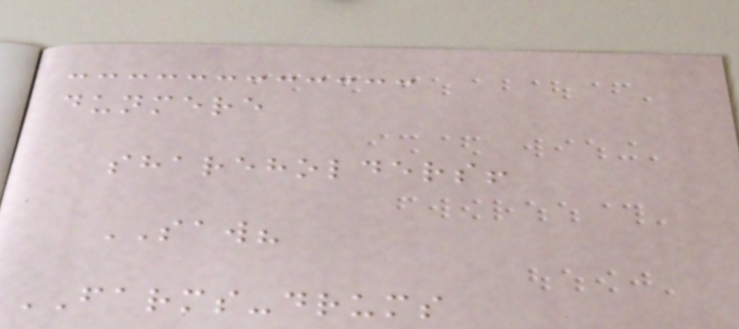dunmere
shareholders!
SAW?
FARMS-drums
